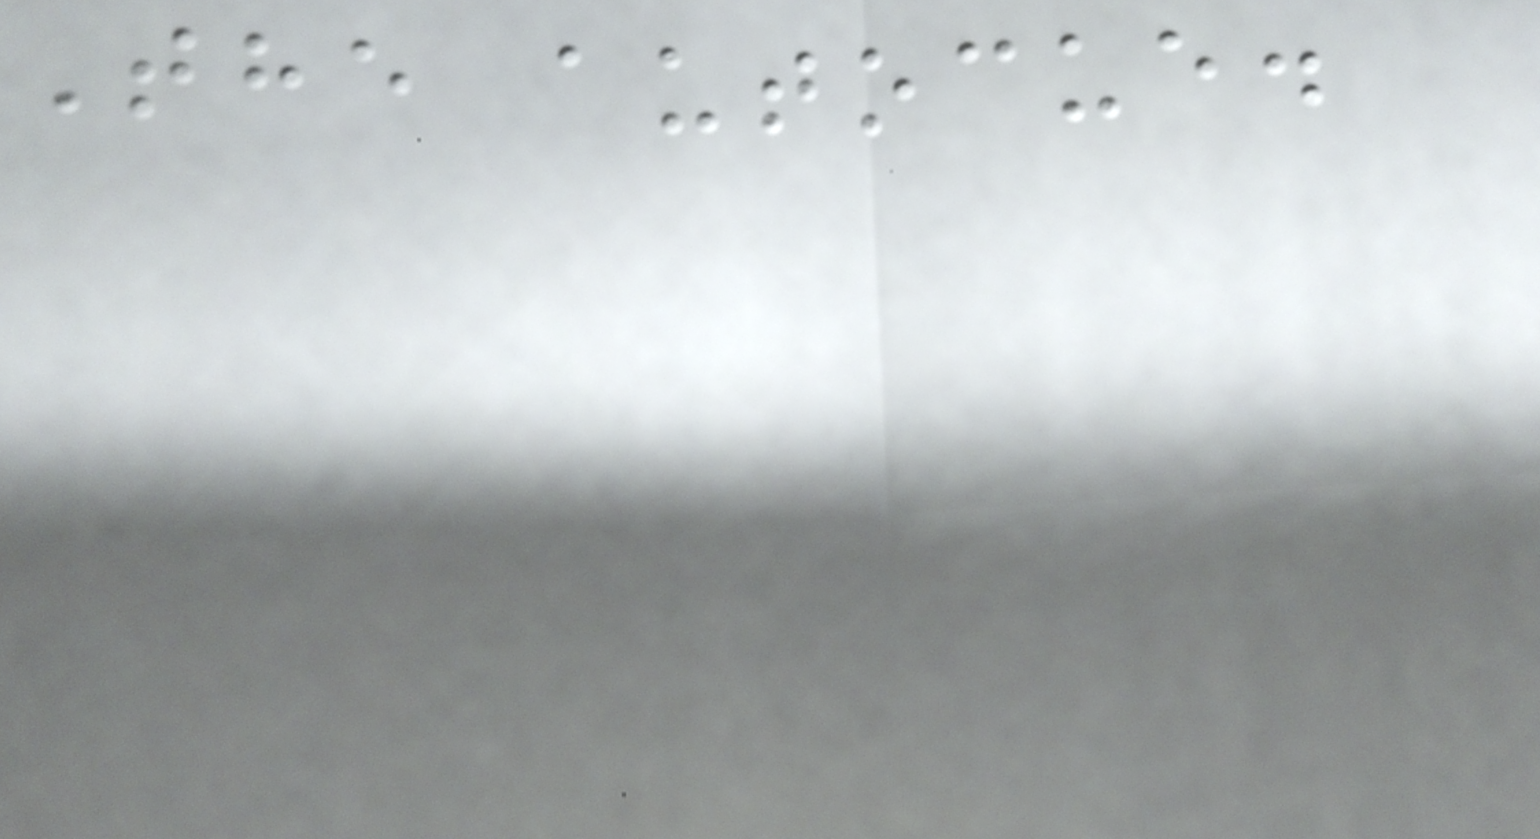The autocue.
